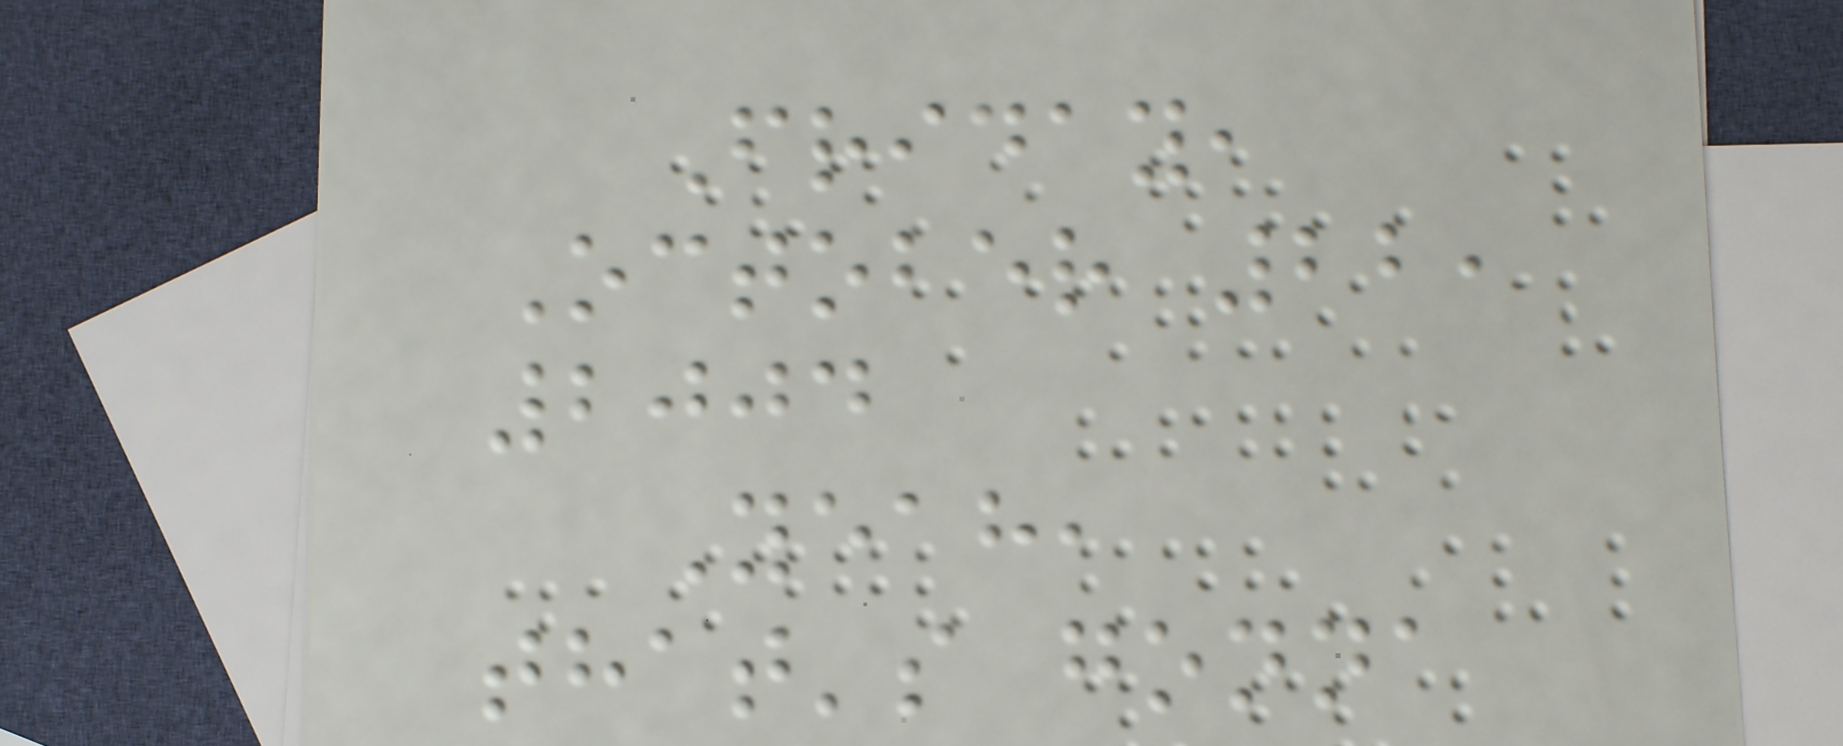Friday,
October 22,
2004
Yeah,
that's gonna
